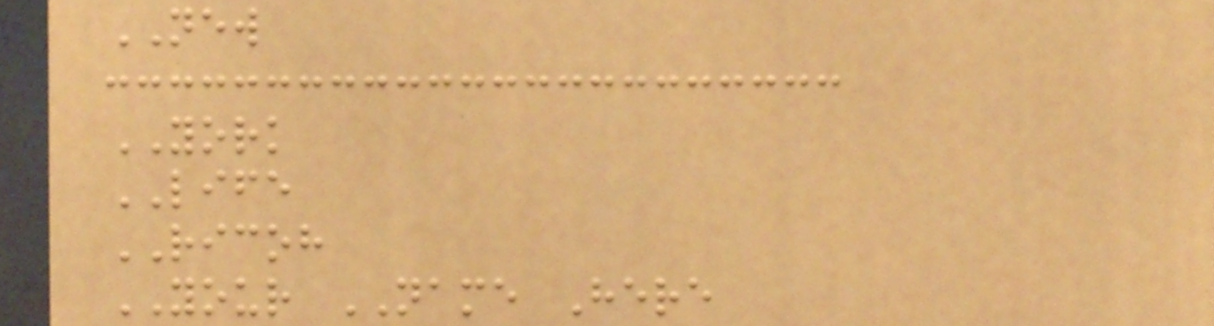NEW
YORK
LIFE
RICOH
YOUR NAME Here
